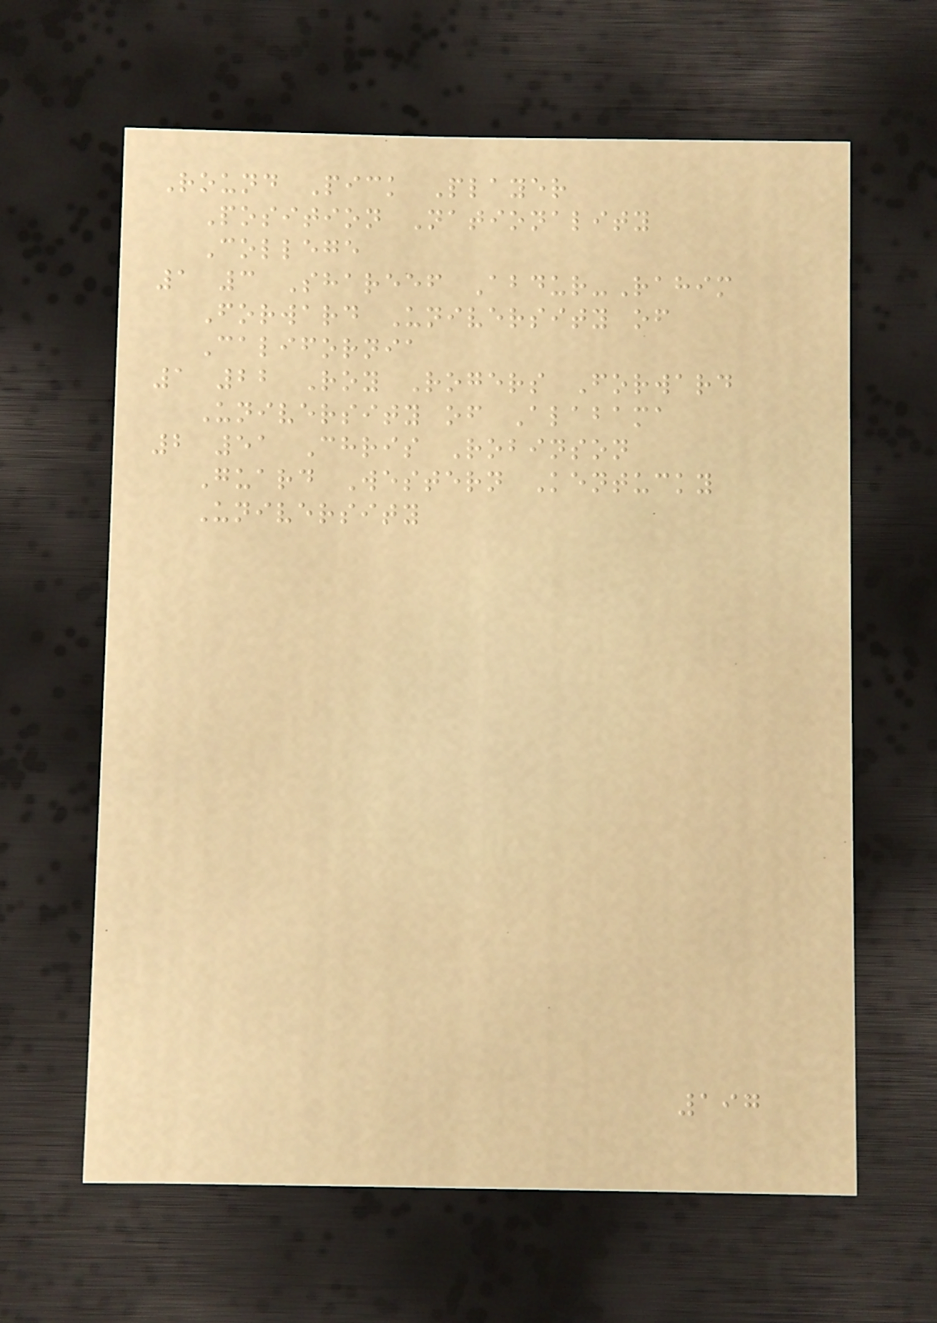Round Pick Player
Position Nationality
College
1 3 Shareef Abdur-Rahim
Forward University of
California
1 22 Roy Rogers Forward
University of Alabama
2 51 Chris Robinson
Guard Western Kentucky
University
197
